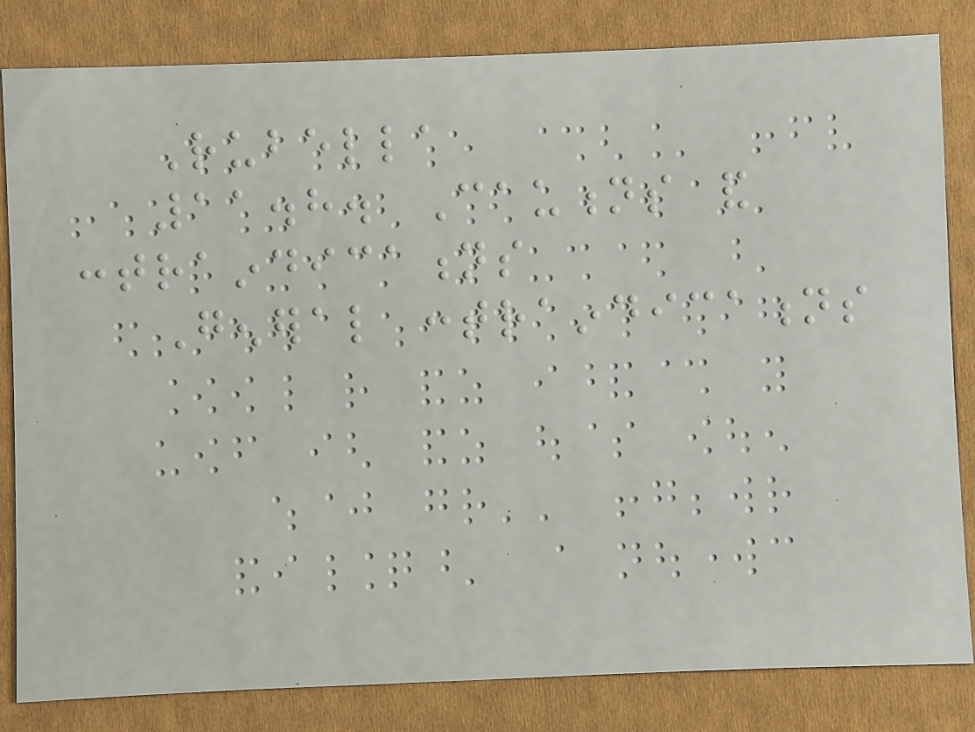Rubella
11.8. Cautions and
contraindications
General contraindications
